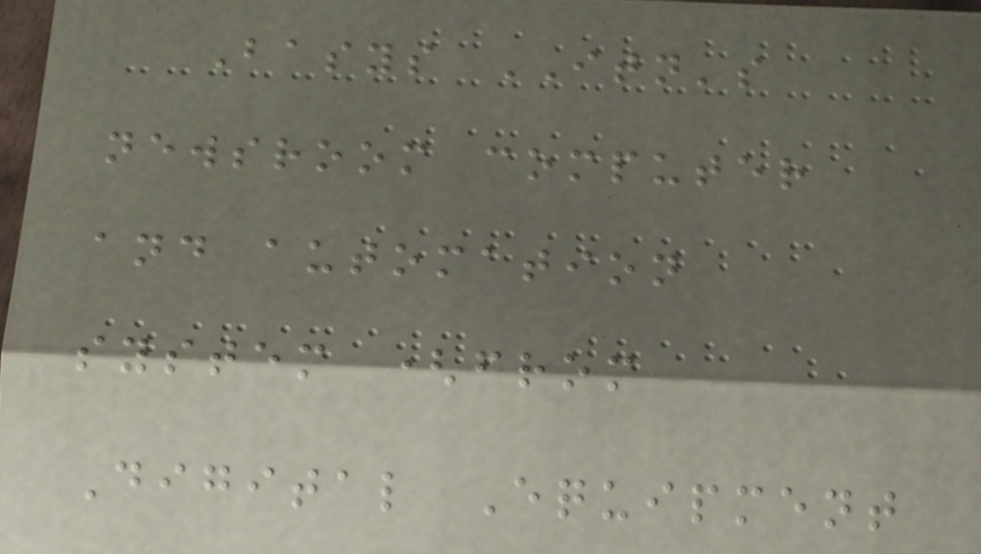Basys ITN's
newsroom computer
and automation
system (from
Digital Equipment
